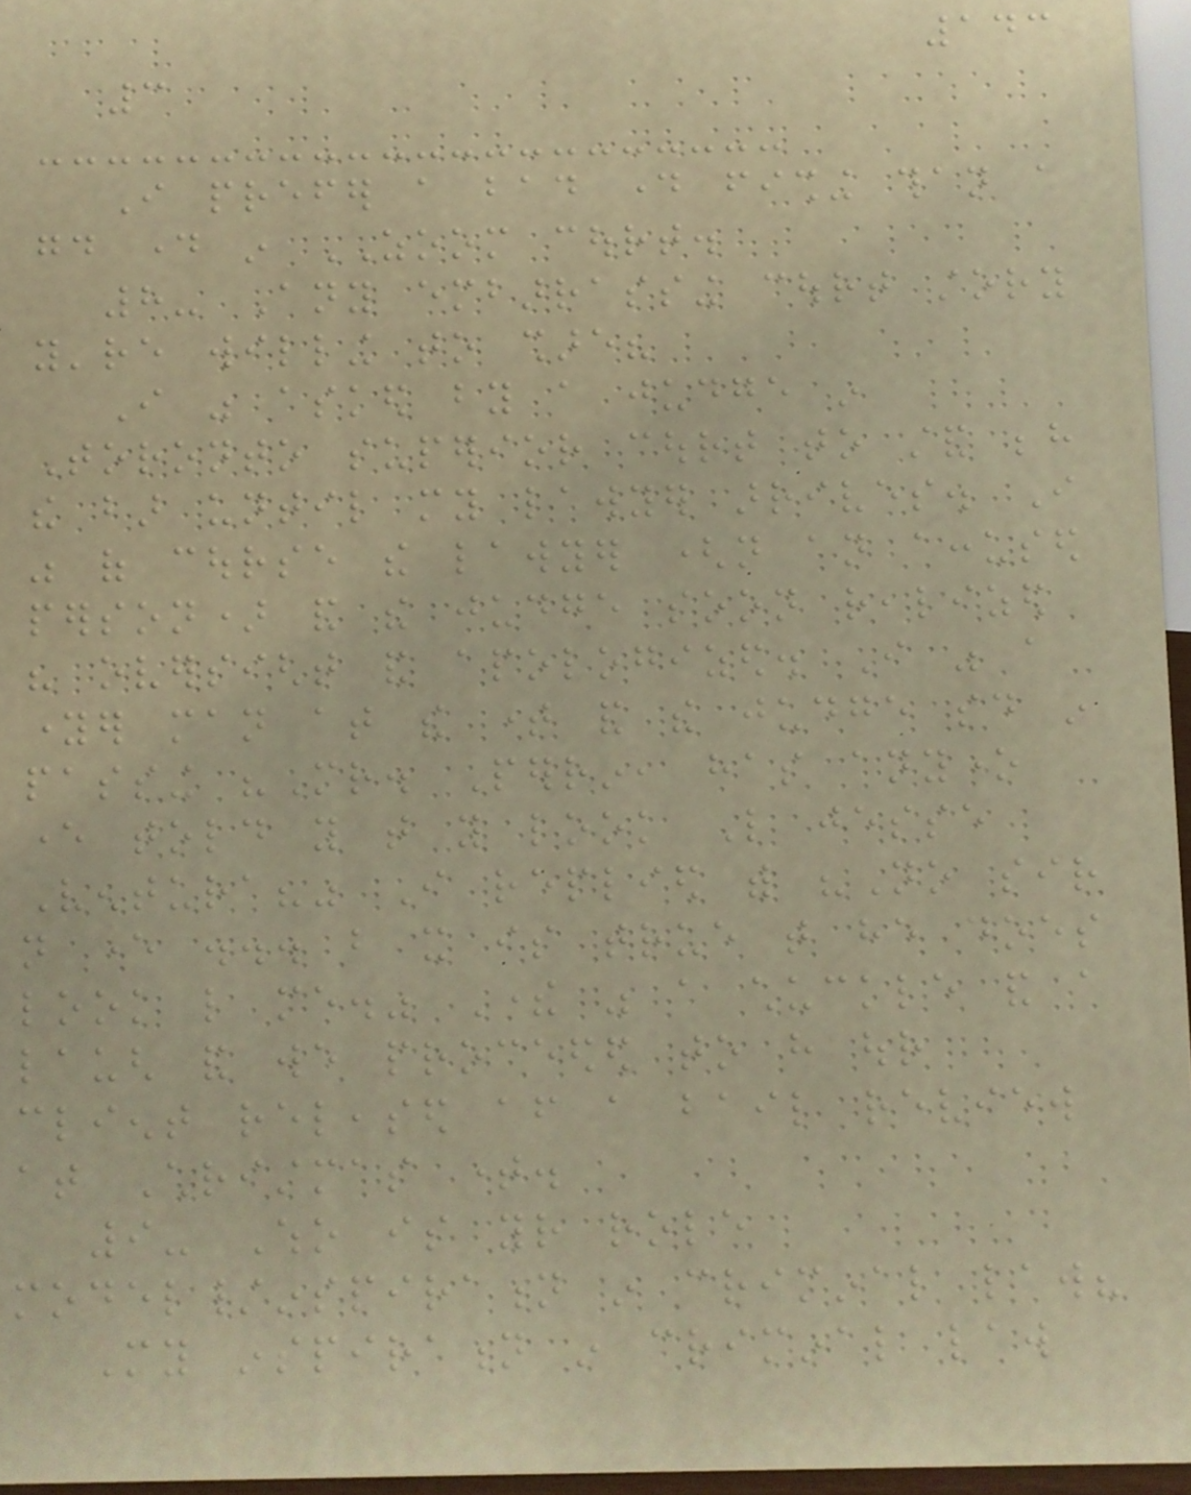143
3
I prefer a bad day fishing than a
good day in ZOOM court.
8- Any embarrassing court story
you're willing to share?
I was asked by a judge in
Toronto superior court to stand behind
the bar until my lawyer arrives. I
was of course the lawyer (not an accused
person) and the judge soon realized
his oversight and apologized. I was a
younger man at the time and the judge said in
passing "Mr. Perrin, has anyone
ever told you that you look Like jesse
Ventura?" I replied with "No sir
not ever ... but it is true that he does
look like me." There was a chuckle and a
laugh and we proceeded to have our
client released after a bail review
at Christmas time.
9- Who is your role
model/inspiration in criminal law?
My inspiration in criminal law
